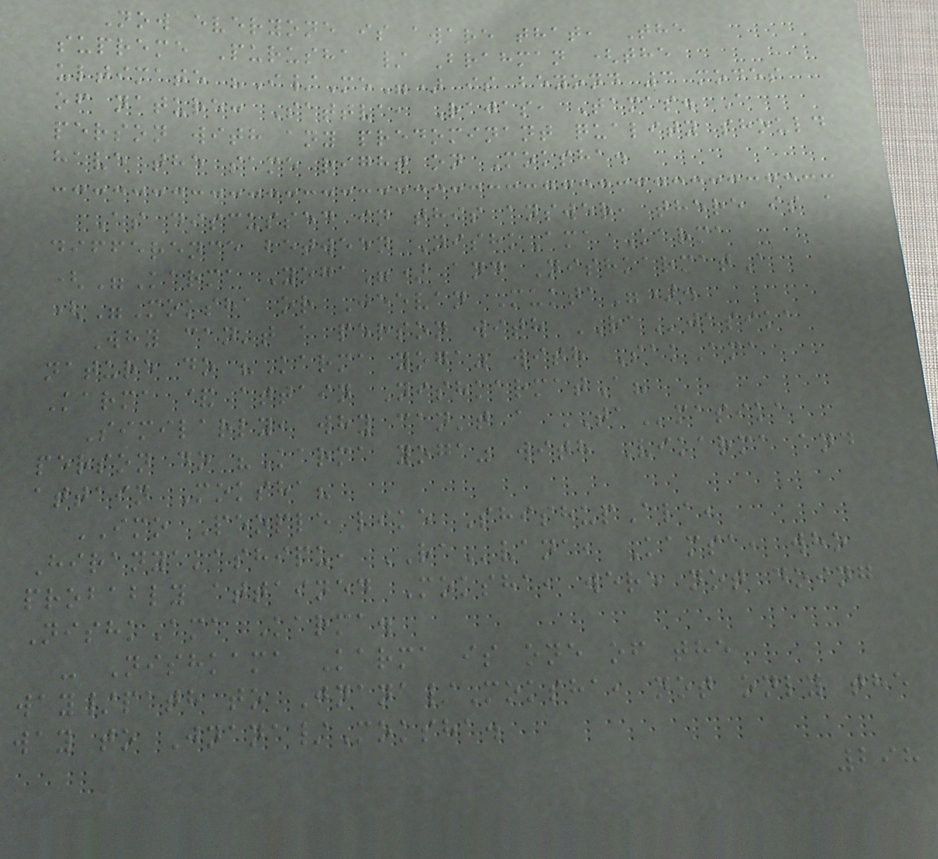Now everyone is aware that, The
supreme Purusha / Brahman (the
ultimate "I/Me") is beyond 3 modes
of nature: Sattva, Rajas, Tamas. A
person with any predominant quality should
have the same right on Moksha.
As discussed in this answer, there is a
difference between NishkAma Karma
("Karma Yoga") and NishkarmatA
("Moksha or Jeevan Mukta").
Why can't a person with RAjasika
nature do "Karma yoga" with SakAma
Karma & attain NishkarmatA?
Similarly, why can't a TAmasika
person do "Karma yoga" with Vikarma and
attain Moksha?
IMO People like ShishupAla,
Hiranyakashipu, RAvana, Kamsa, who
probably attained Moksha, were not doing
NishkAma Karma.
- Nishkama Karma is one of the
way/path to Jnana/Moksha, not only the
way to Jnana/Moksha.
298
